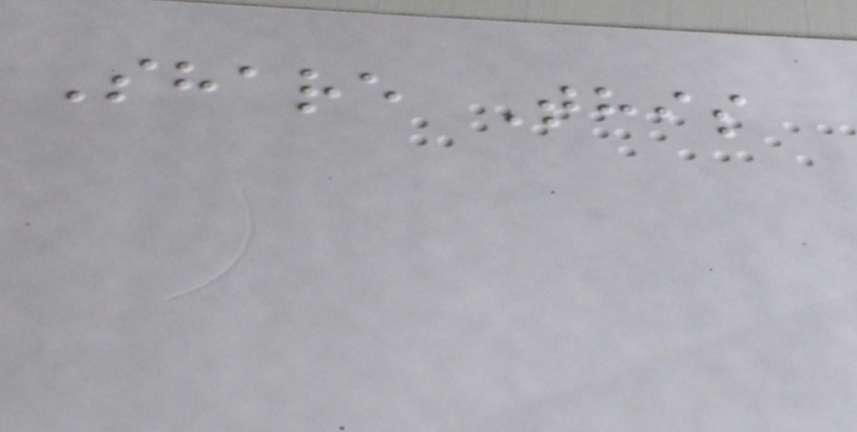Share This
